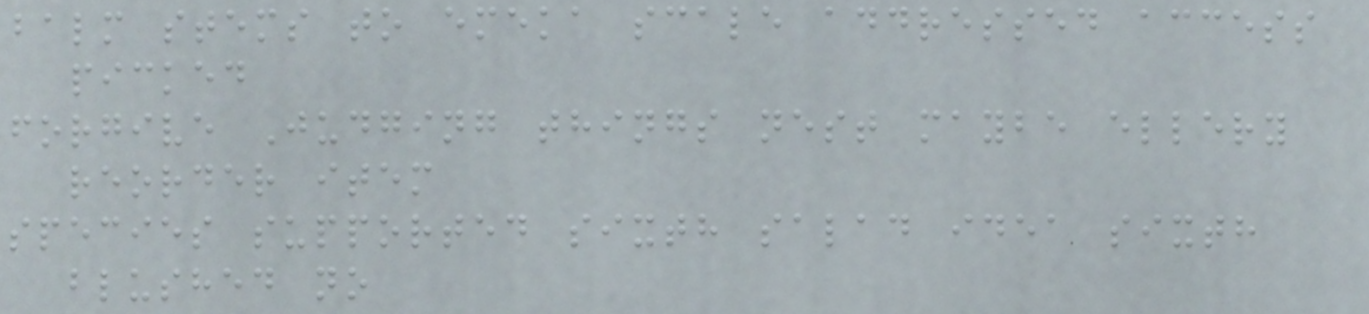balm stems to emeka scale addressed access
picked
forgive Judging things nest maybe ellery
reorder item
species supported sixth salad idea sixth
blushed no
